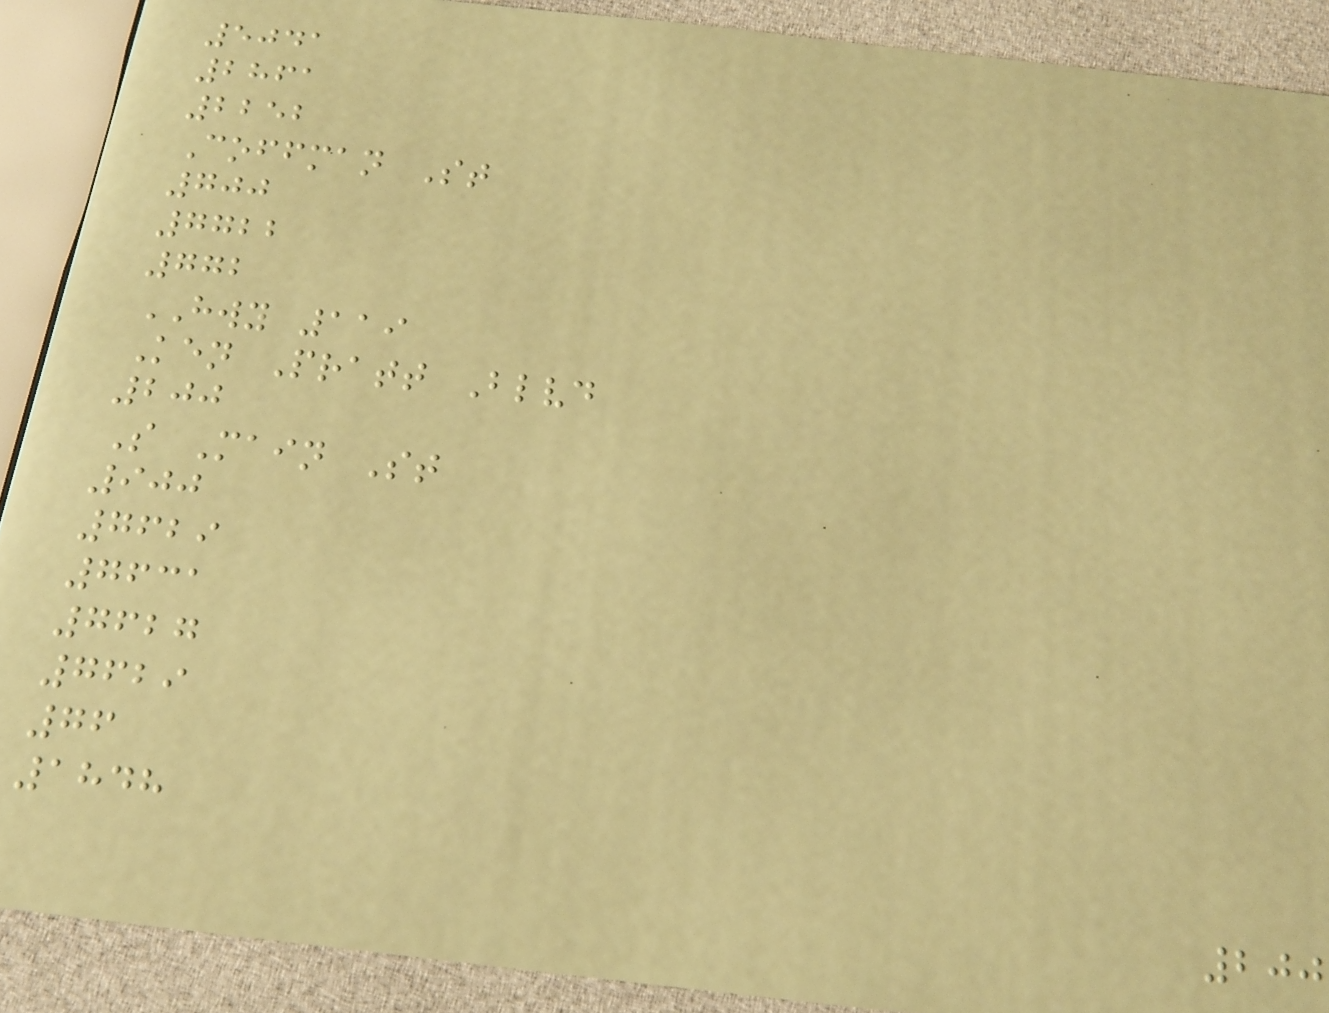5041
2861
2252
Coffman St
700
7722
772
HWY 119
Ken Pratt Blvd
200
S Main St
900
7629
7631
7627
7629
76
1848
200
